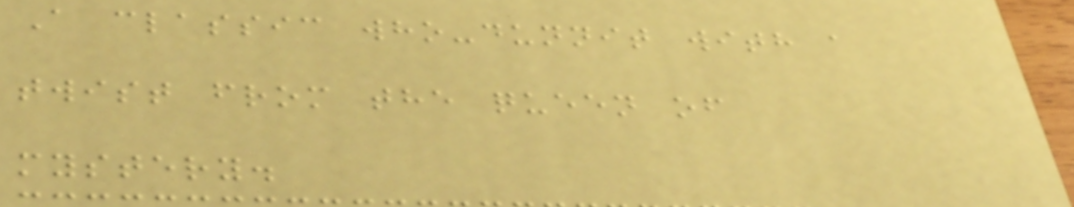A classic who-dunnit with a
twist from the queen of
mystery.
